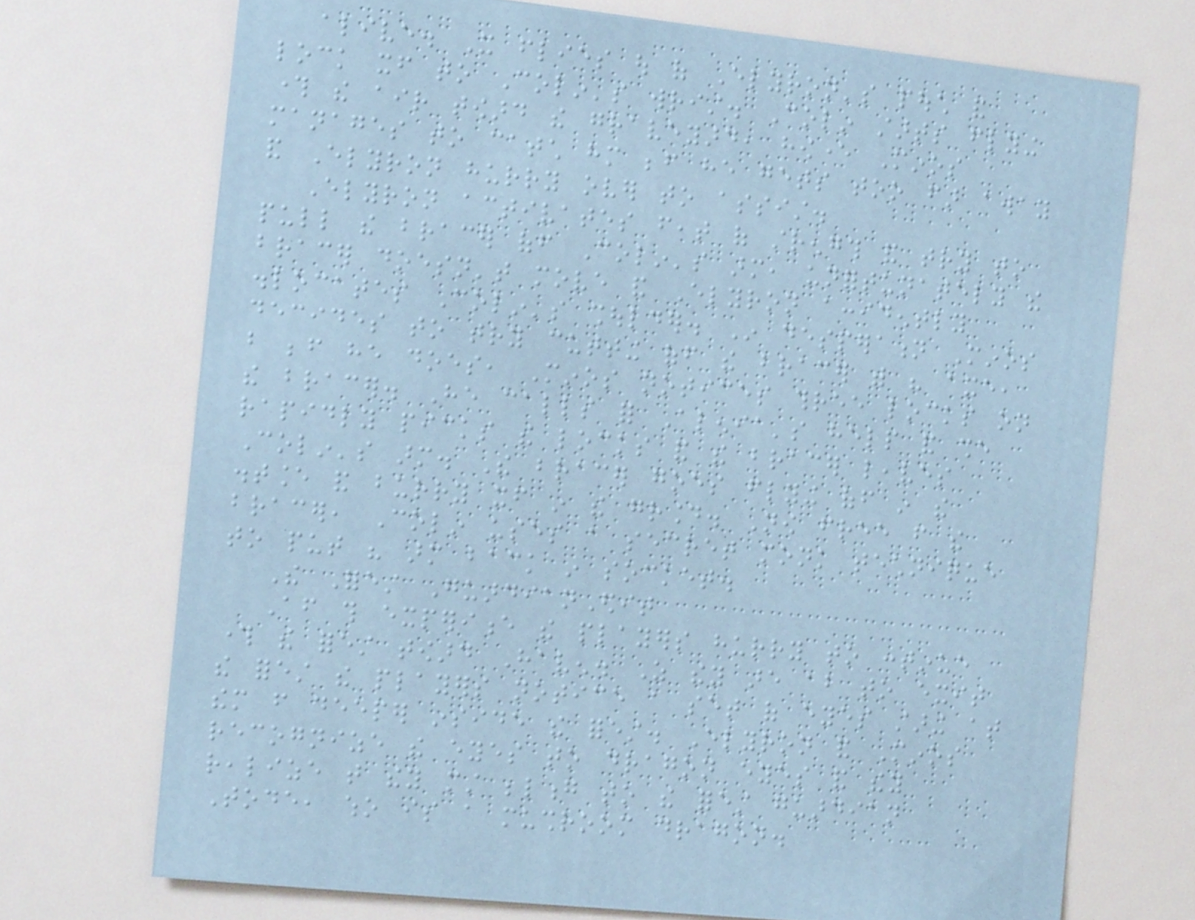alive. It flies out of Elyron's pouch and
lock itself to Colin's wrist. Colin starts flying
through the air toward the graveyard, however Minos
manages to catch him before he gets too far away
and Elyron hurry over to assist.
Elyron activates feat of strength and try to
pull the bracer off Colin's arm, unfortunately the
bracer doesn't move and Elyron accidently
dislocates Colin's shoulder. In desperation Minos
decides to try cutting off the bracer with his axe,
but before he does, Minos notices three locks on
the bracer. He calls for Alenia's help and she
rapidly picks the locks and the bracer leaves
Colin's arm. The bracer goes flying off in the
distance and burry itself in the ground. Now free from the
bracer, Colin uses a secret monk technique
to put his arm back in socket.
The Forest GuardianEdit
After this experience the players hurry to continue
through the forest toward Haven. As they are about to exit
the forest the players notice a set of eyes staring at
them from deeper inside the forest. Elyron and Minos
recognize the eyes to dragon eyes and they
realize that they must belong to the forest guardian
Tode, who is a mushroom dragon.
